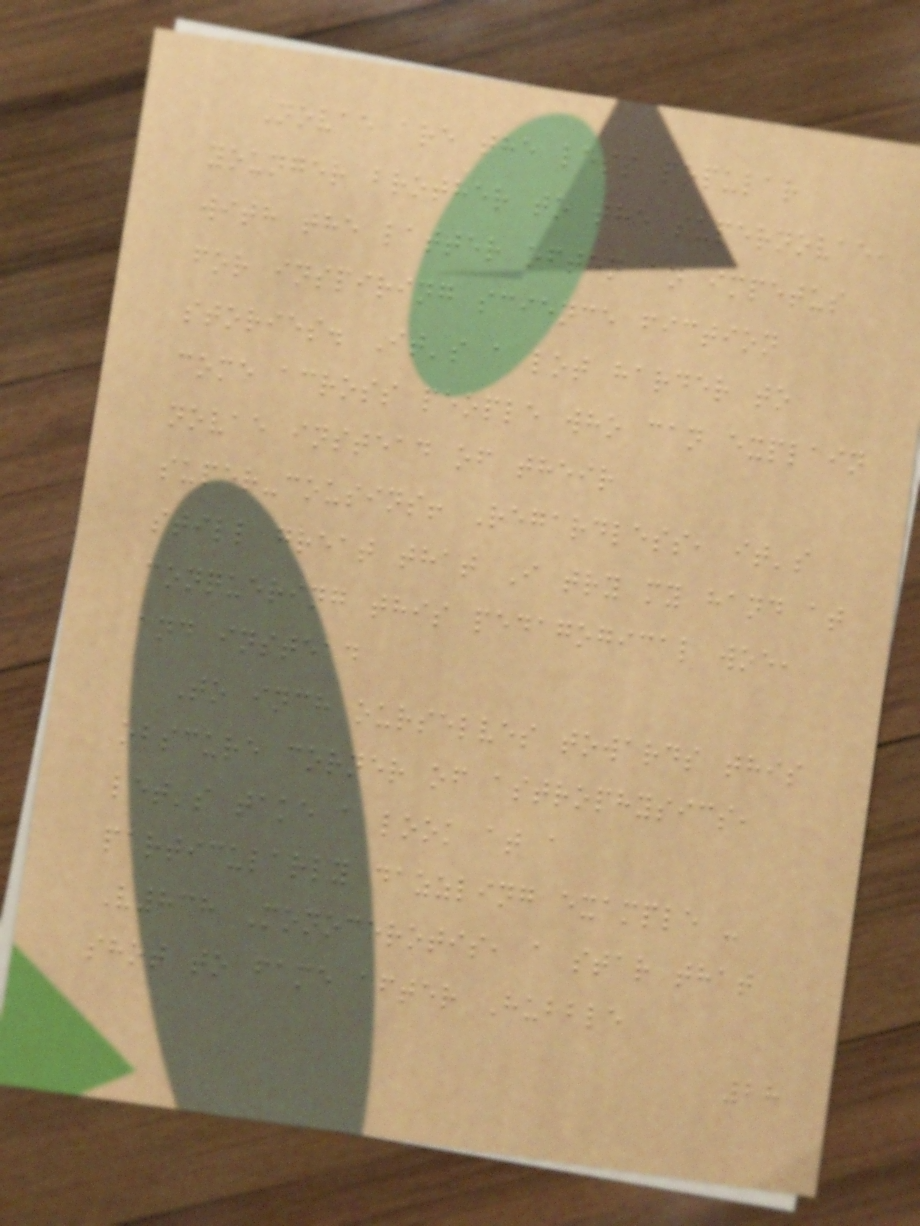Novae are the less popular
younger brother to the supernovae,
with the latter often an impetus
for inspiring science fiction
stories. It's a lot harder to
come across people who can explain
novae instead of their
super-cousins! Regardless, it's
still great that I try my hand at
conquering this pedagogical woe,
and instead
To inch ourselves towards this
obscure corner of astrophysics,
let's take a look at a
particularly dazzling example -
V838 Monocerotis, a star that
shot to fame after Hubble
28
